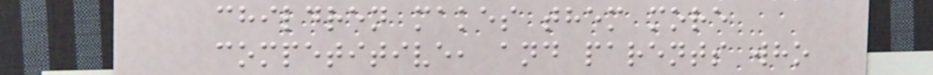children makes them more
competitive, and parents who
